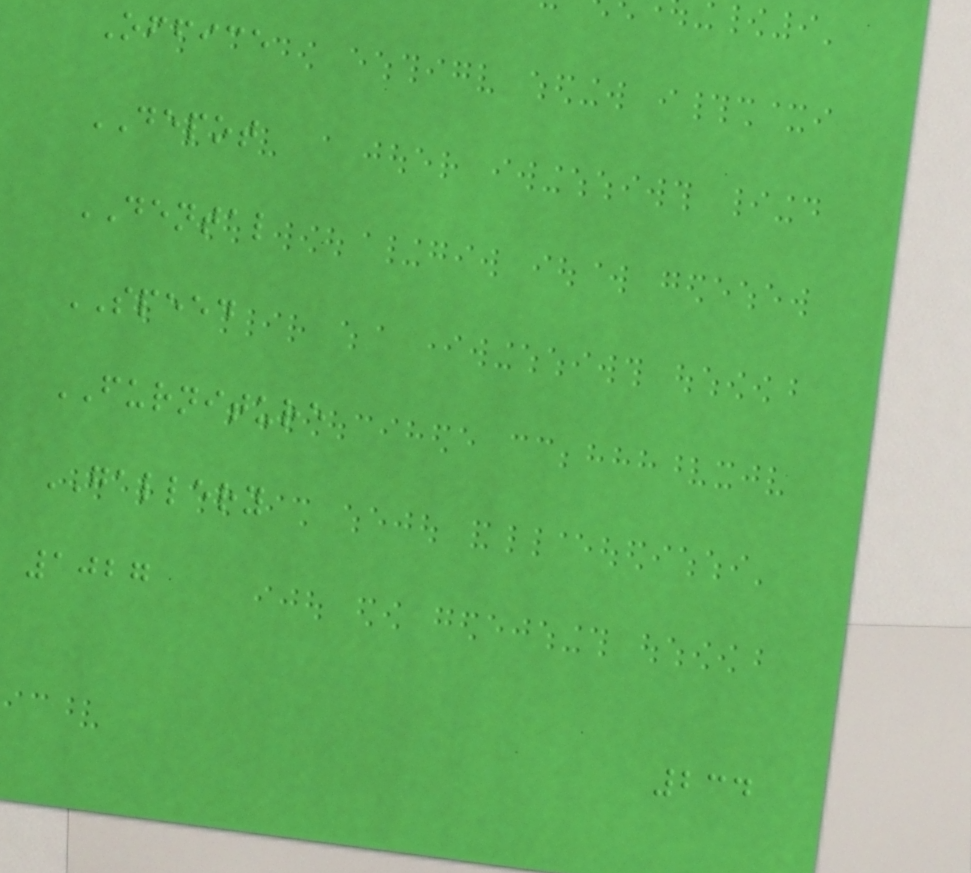Office
DEPOT
DENTAL
SPEED
FURNITURE
GALLERY
1027
234
